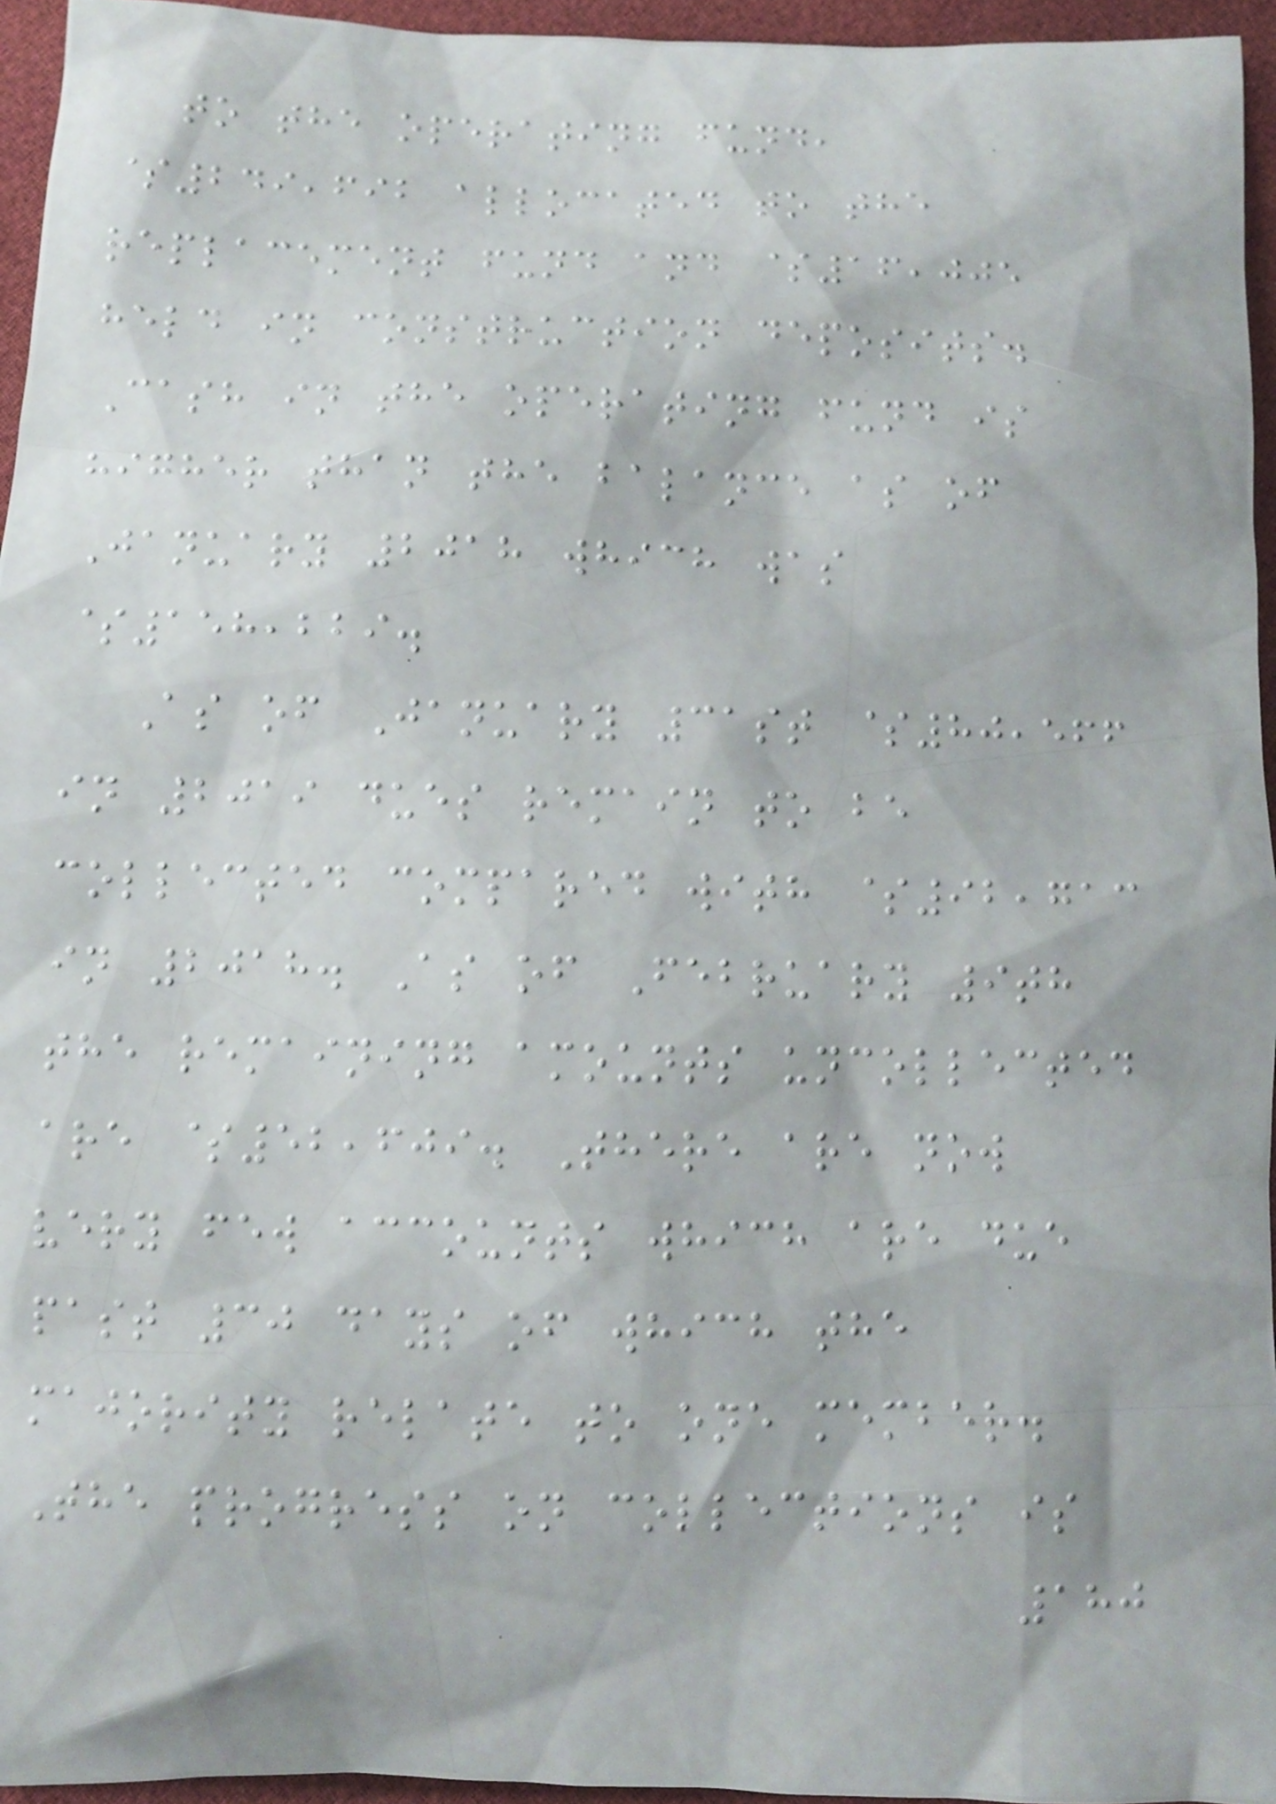to the operating fund,
$249,692 allocated to the
replacement fund and $16,005
held in construction deposits.
Cash in the operating fund is
higher than the balance as of
January 2018 which was
$158,229.
As of January 31st $80,566
in 2019 dues remain to be
collected compared with $92,713
in 2018. As of February 9th
the remaining amounts uncollected
are $52,609. There are now
very few accounts which are due
past 30 days of which the
majority relate to one member.
The progress on collections is
180
